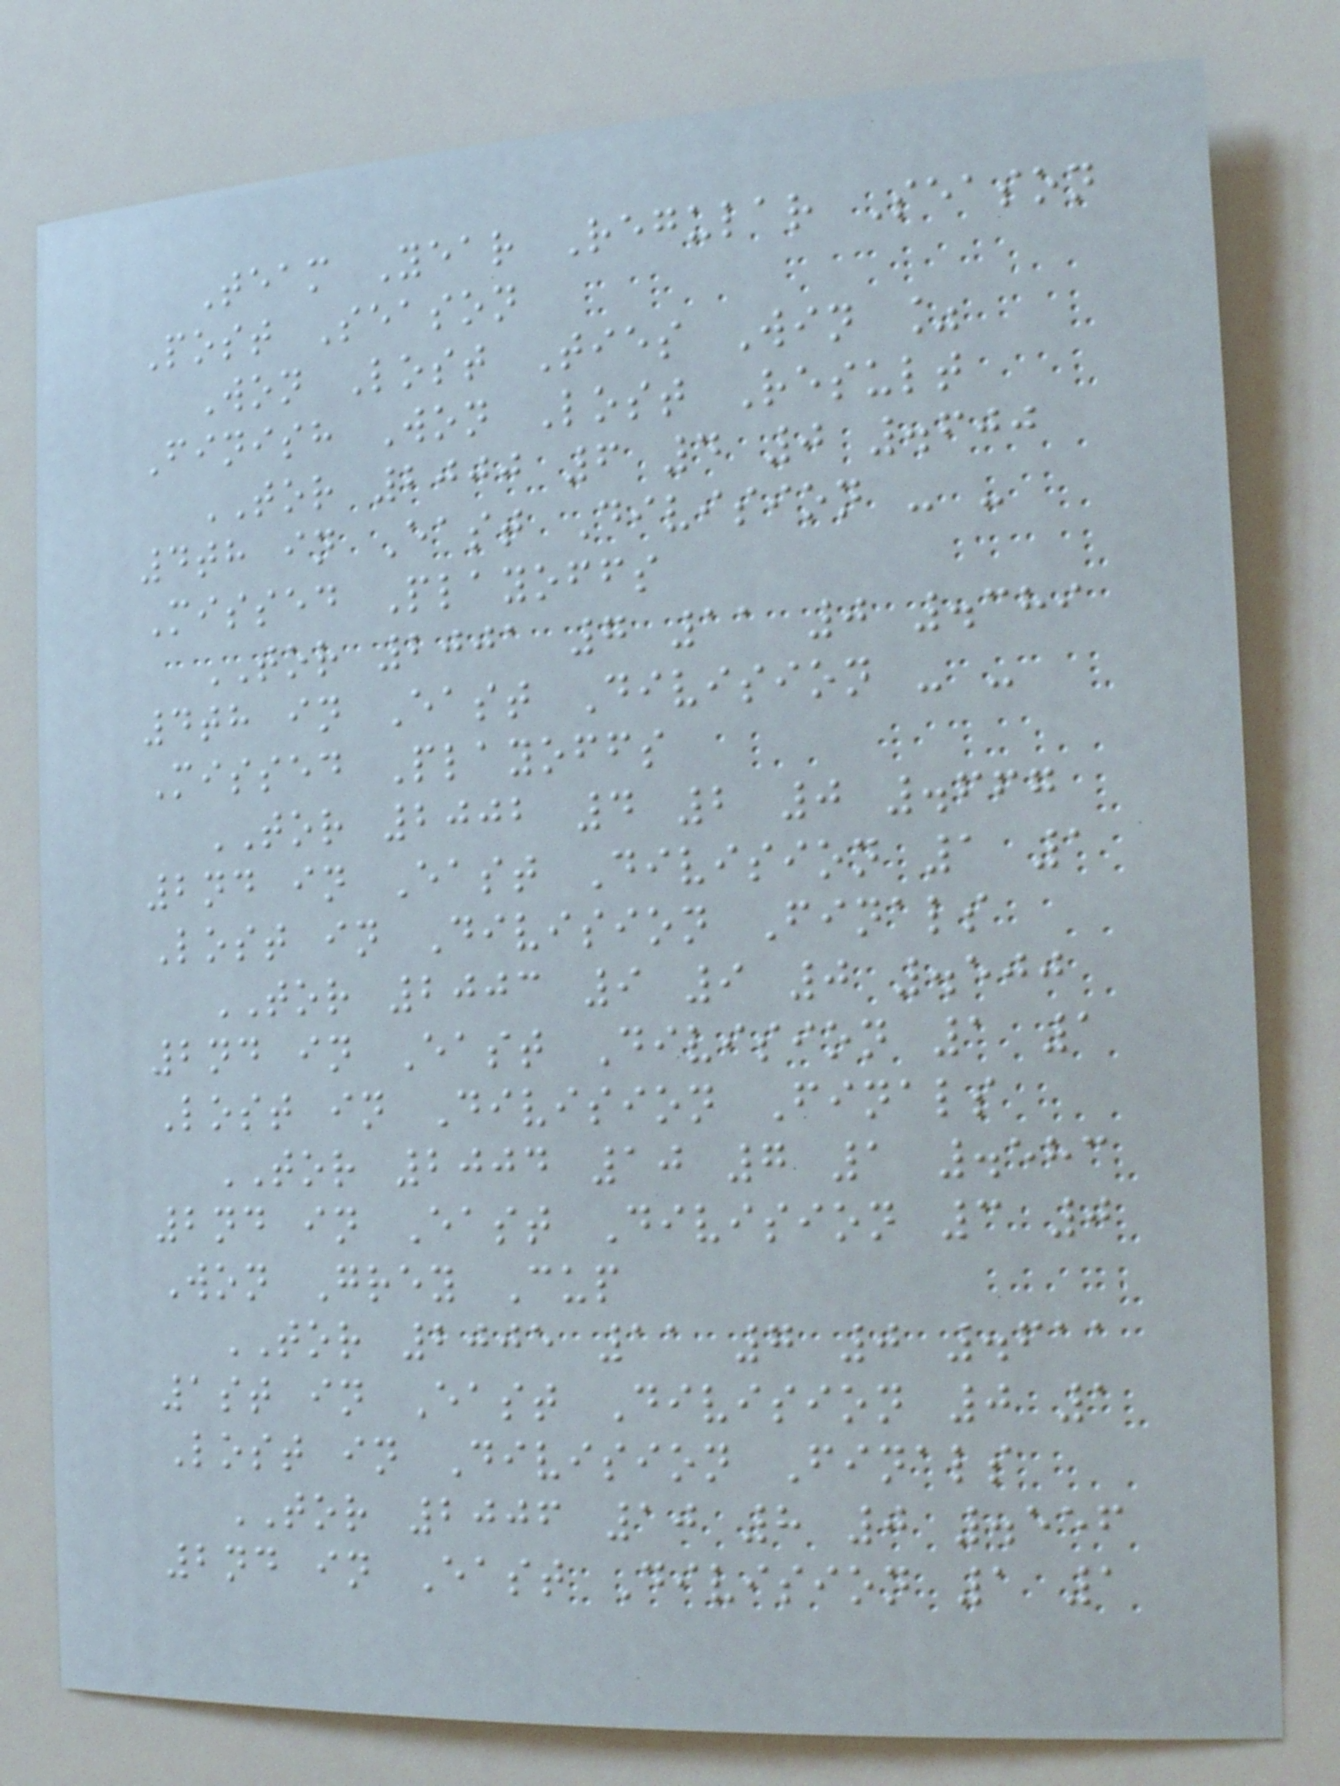Team Year Regular Season
Post Season
Won Lost Ties Win %
Finish Won Lost Result
TOR 2000 6 4 0 .600
4th in East Division - -
Missed Playoffs
TOR 2001 7 11 0 .389
4th in East Division - -
Missed Playoffs
TOR 2002 4 2 0 .667
2nd in East Division 1 1
Lost in Division Finals
TOR 2003 9 9 0 .500
2nd in East Division 1 1
Lost in Division Finals
TOR 2004 10 7 1 .583
2nd in East Division 3 0
Won Grey Cup
TOR 2005 11 7 0 .611
1st in East Division 0 1
Lost in Division Finals
TOR 2006 10 8 0 .556
2nd in East Division 1 1
